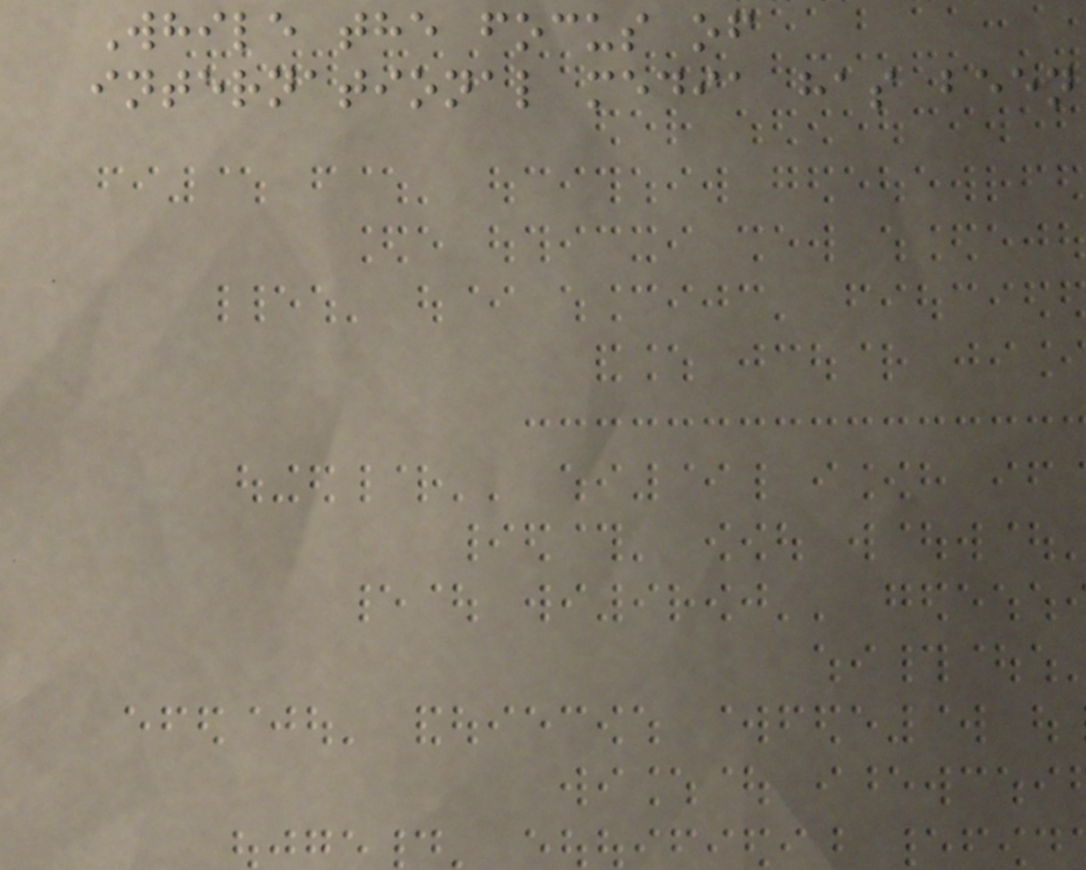While the focus of
international media has been
